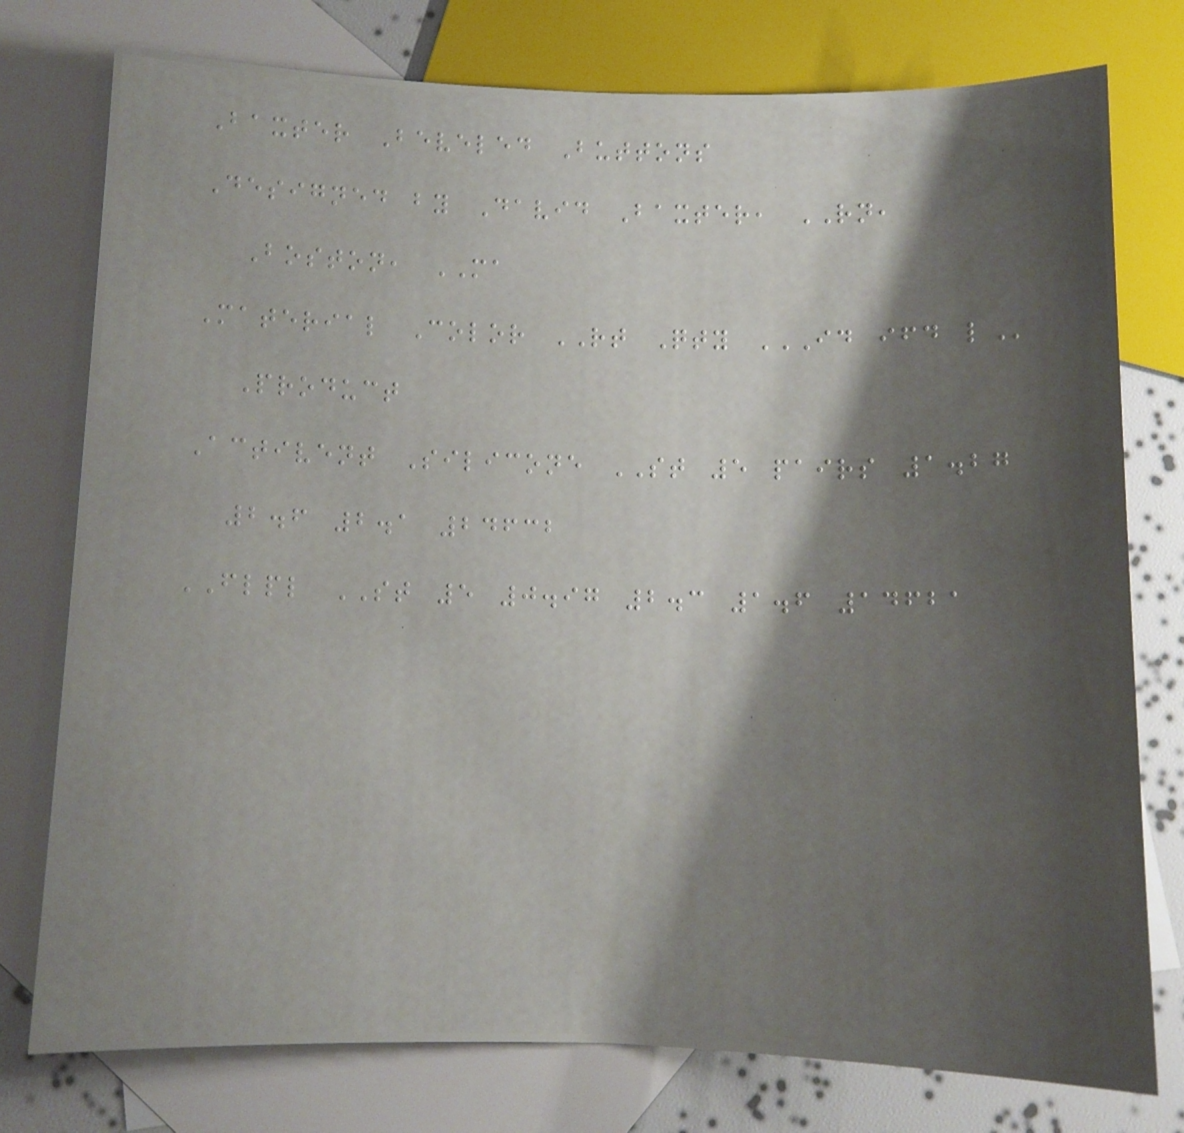Baxter Beveled Buttons
Designed by David Baxter, RN,
Boston, MA
Material Color RT Qty ID IFD L
Product
Activent Silicone ST 5 pairs 1.27
2.6 2.1 24632
FLPL ST 5 0.97 2.3 1.6 14621
